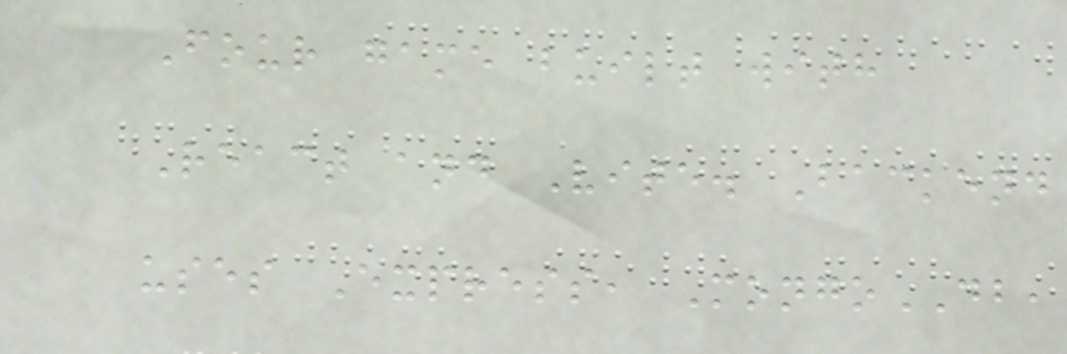Four game built with
React and Vite. Backend
uses Express, MongoDB,
